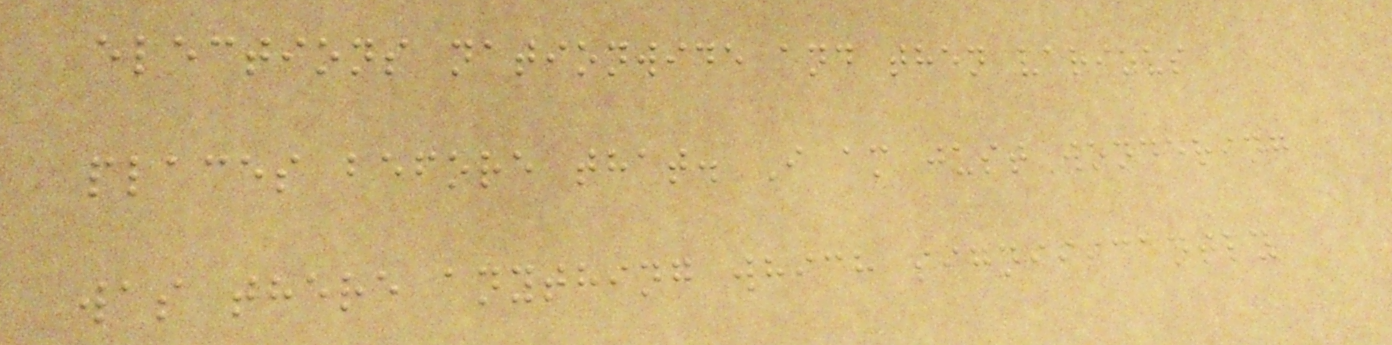elections nationwide and then various
places before that. I am just wondering
was there anything which significantly
